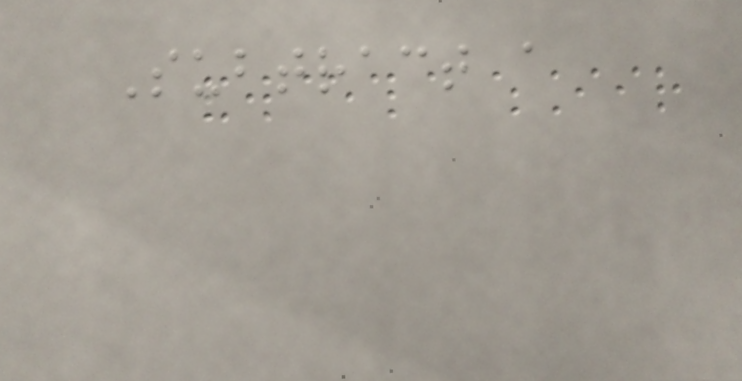Subtract a
